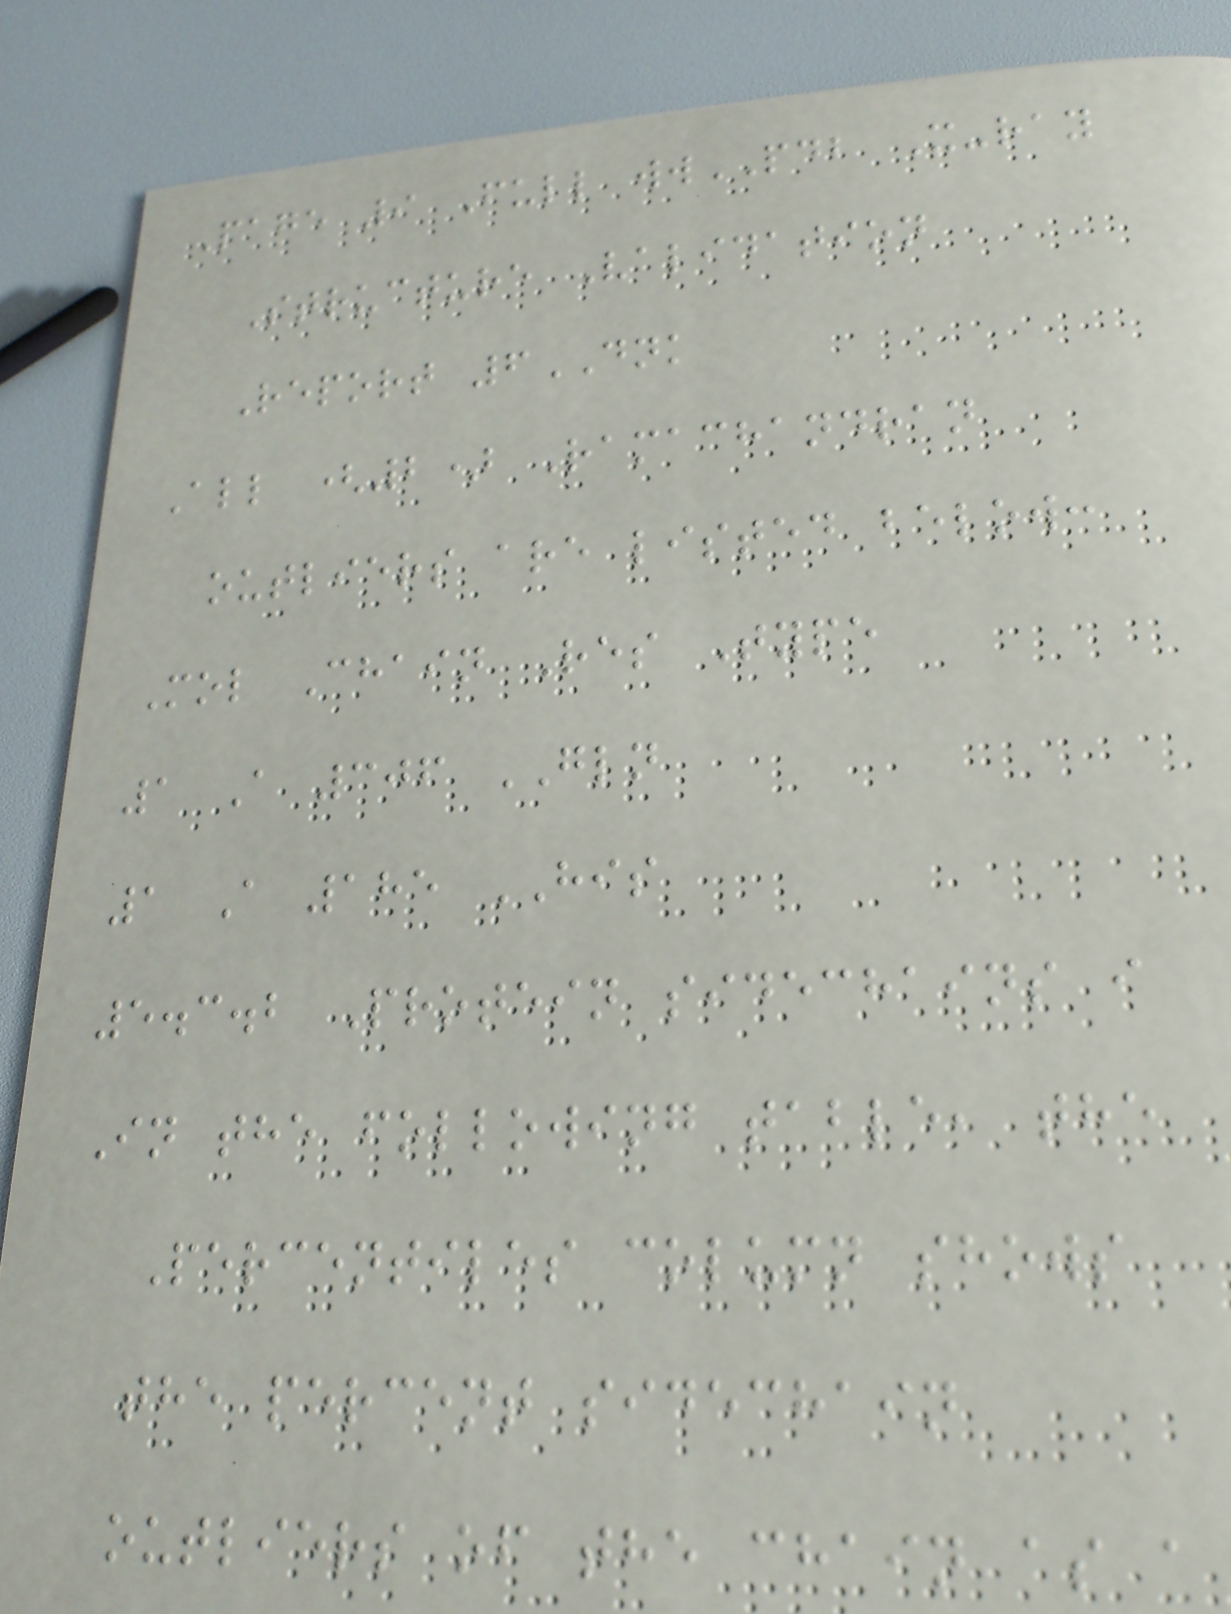Page 9 Full wwPDB X-ray
Structure Validation
Report 6DNK
All (2) Ramachandran
outliers are listed below:
Mol Chain Res Type
1 A 306 GLN
1 A 185 HIS
5.3.2 Protein sidechains i
In the following table, the
Percentiles column shows
the percent sidechain
outliers of the chain as a
